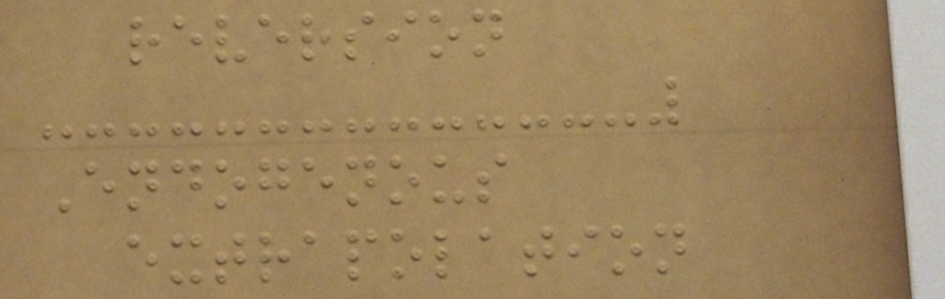reversion
Endogenous
extrapolation
